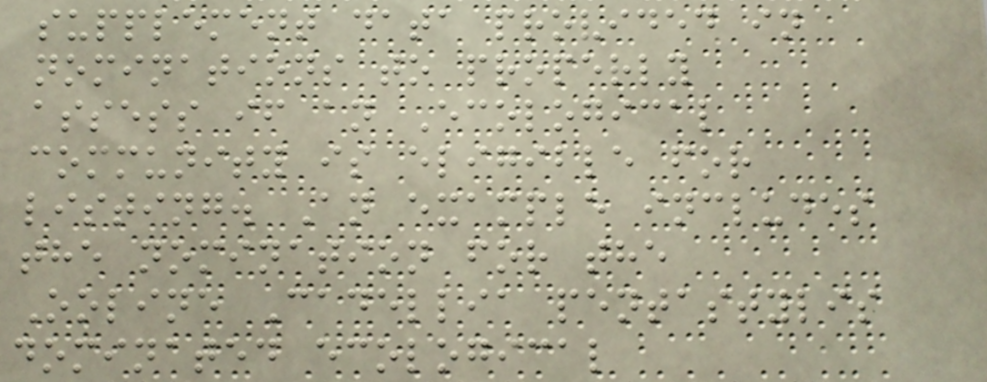supplement data provided in
nominations to properly
assess if an Ecological
community is eligible for
listing. An example includes
the nomination for the
Ooline Cadellia pentastylis
dominated ecological
